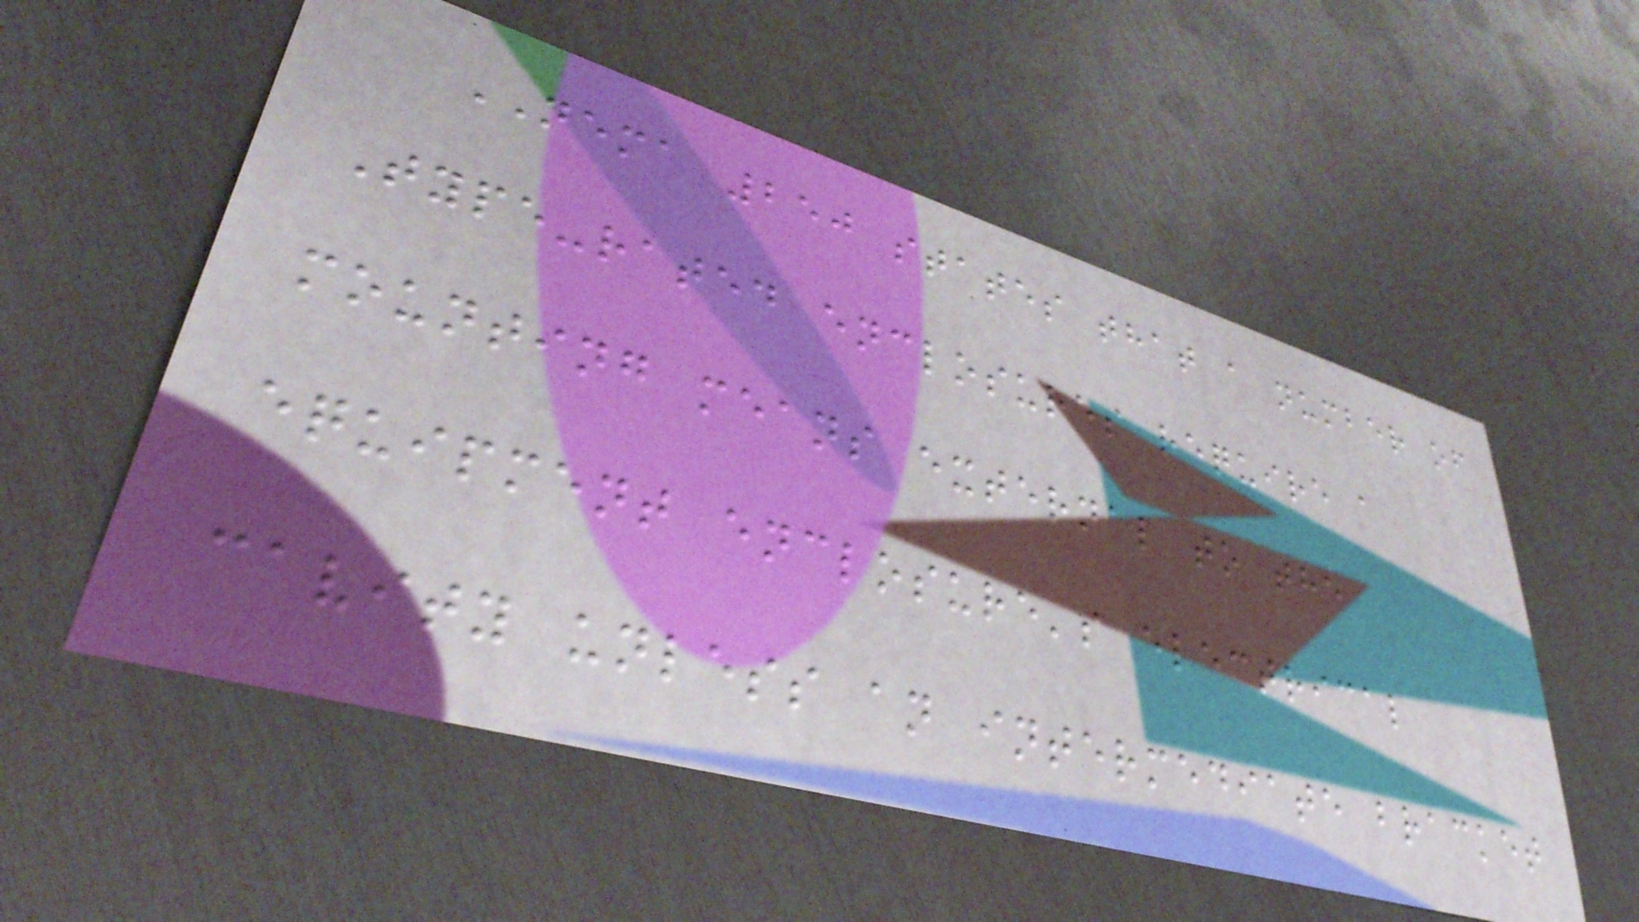NEMA 250 states that a number of
Type-rated enclosures require a
mounting means external to the
equipment enclosure's electrical
cavity unless an intermediate bracket
